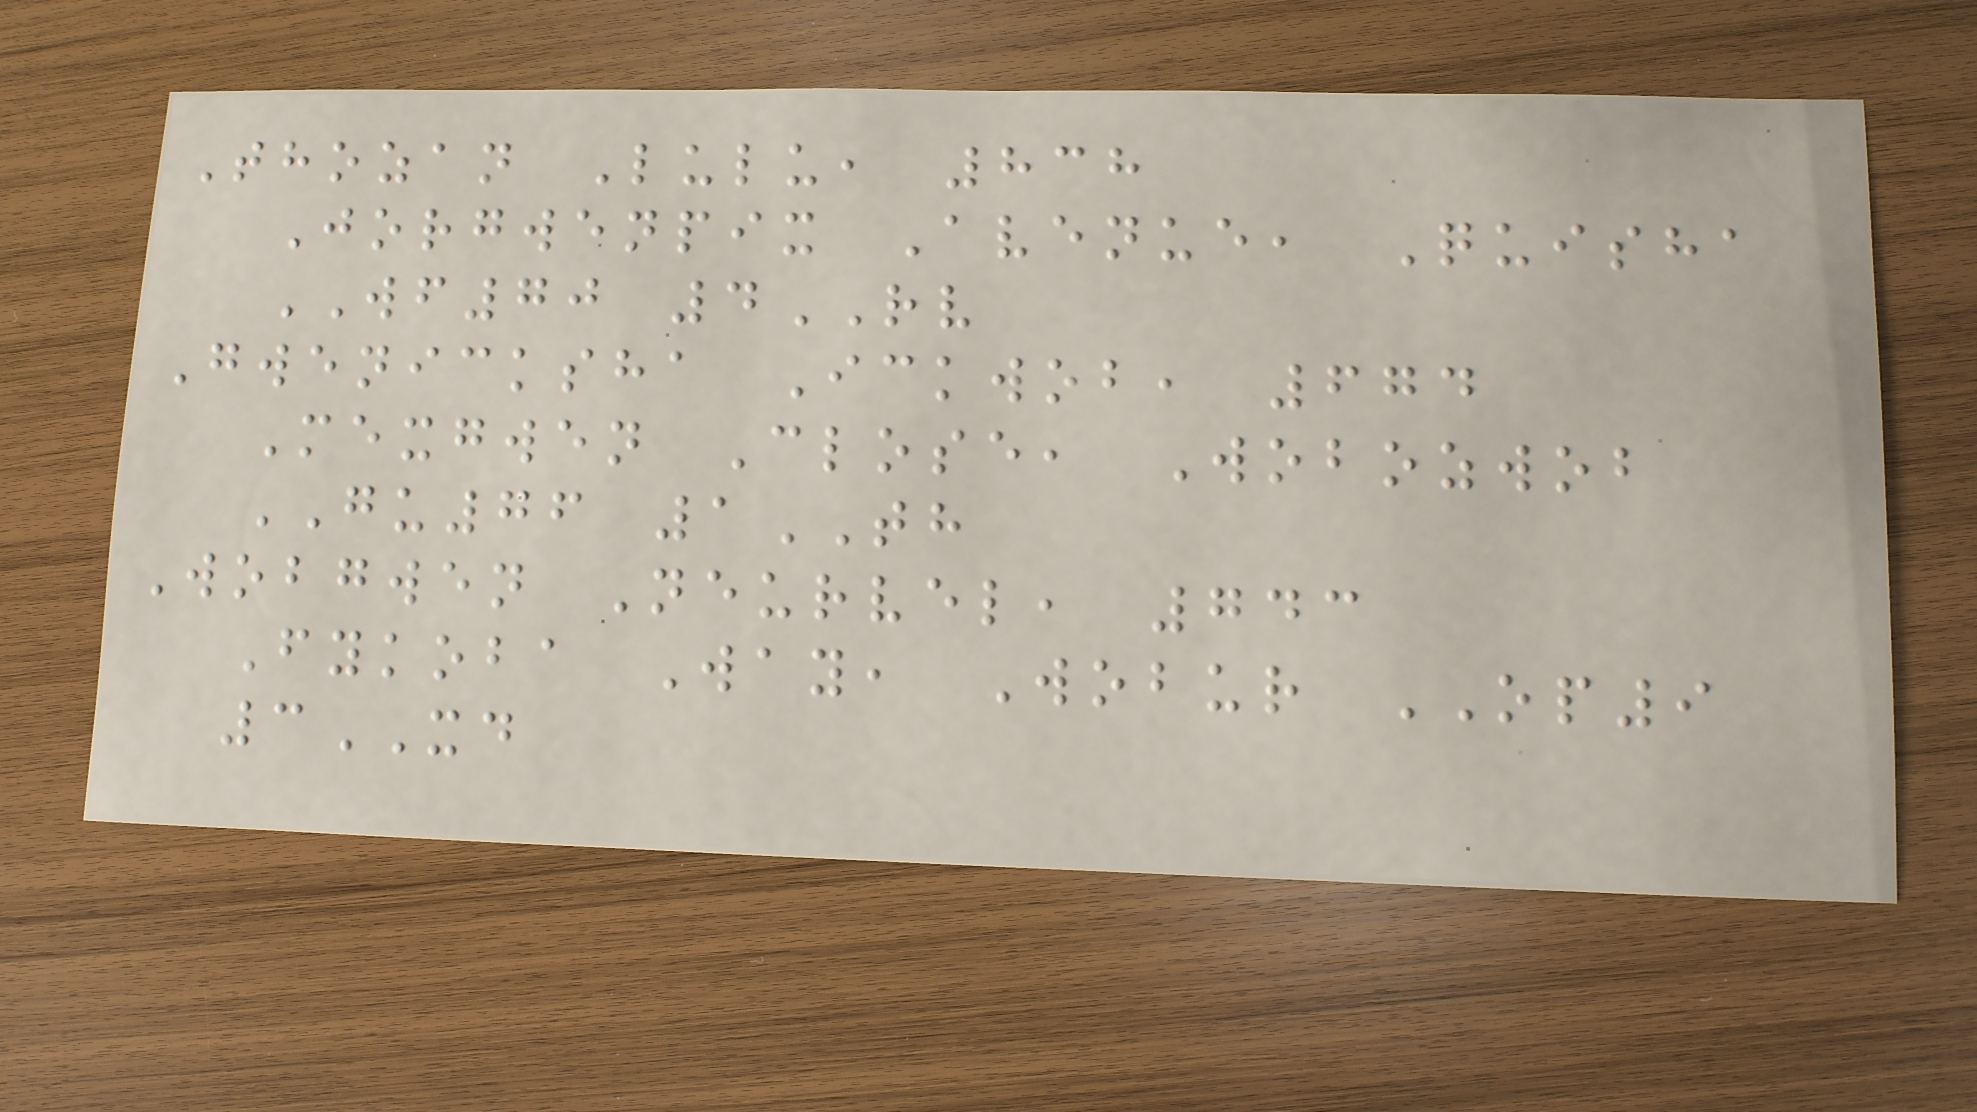Thozan Lulu, 838
Jorgwenpix Avenue, Quisha
WF70 4RV
Gwenicksha Ickwob, 674
Mexgwen Close, Wobozwob
GU76 1TH
Wobgwen Neurvel, 743
Fykoba Way, Wobur OP9
3XD
